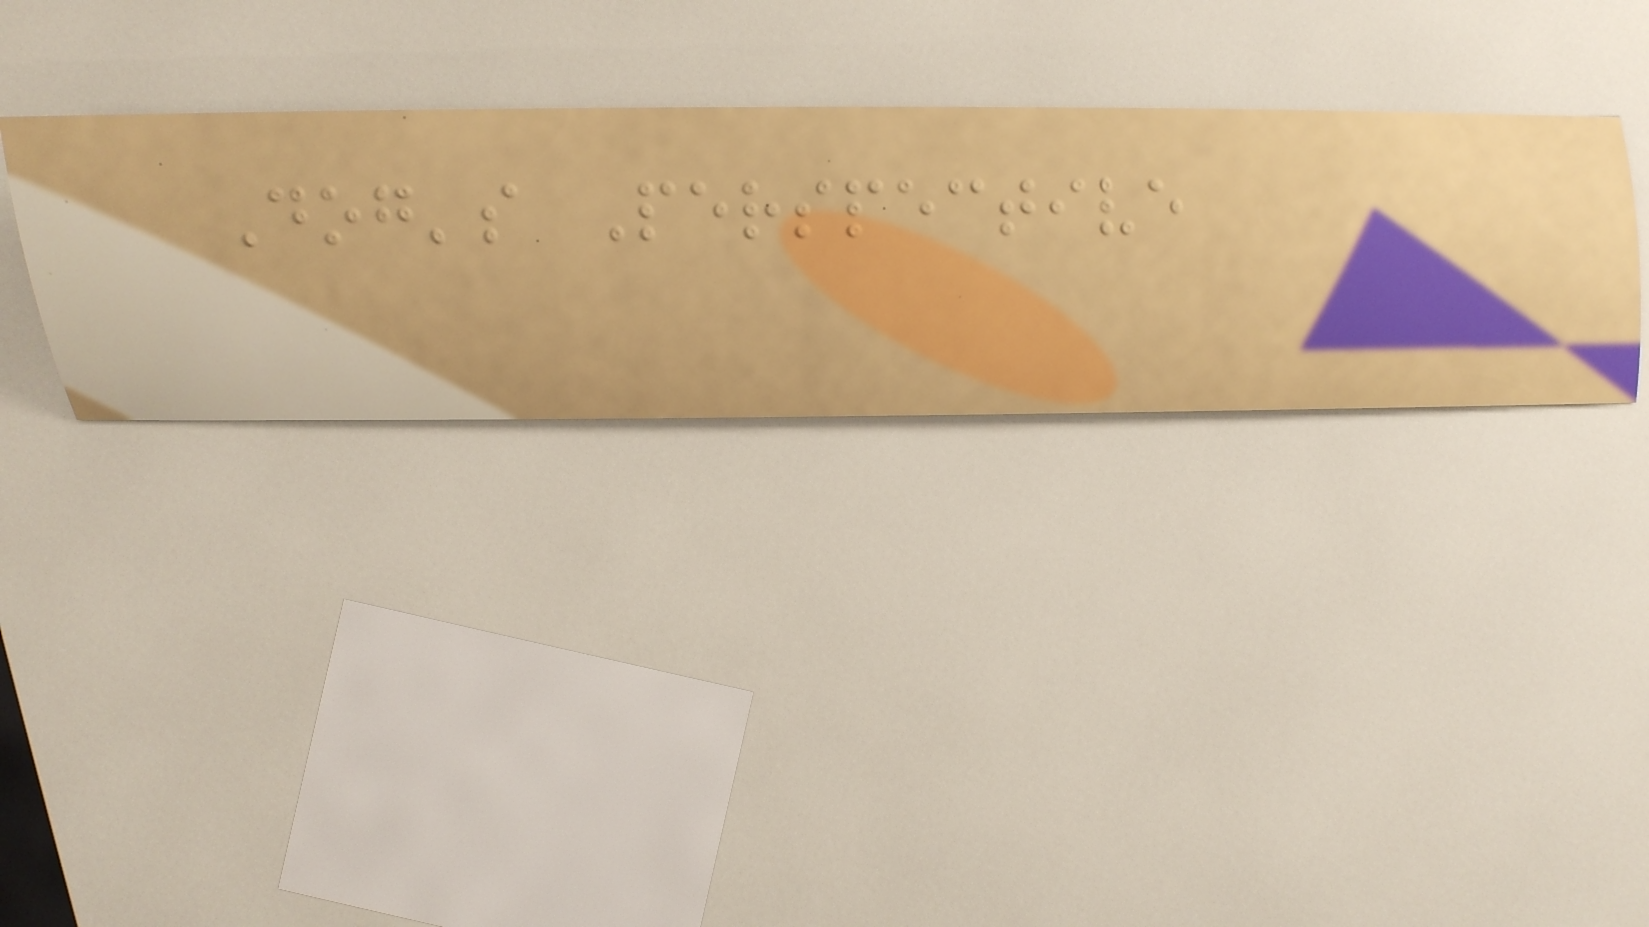Dog's Perspective
